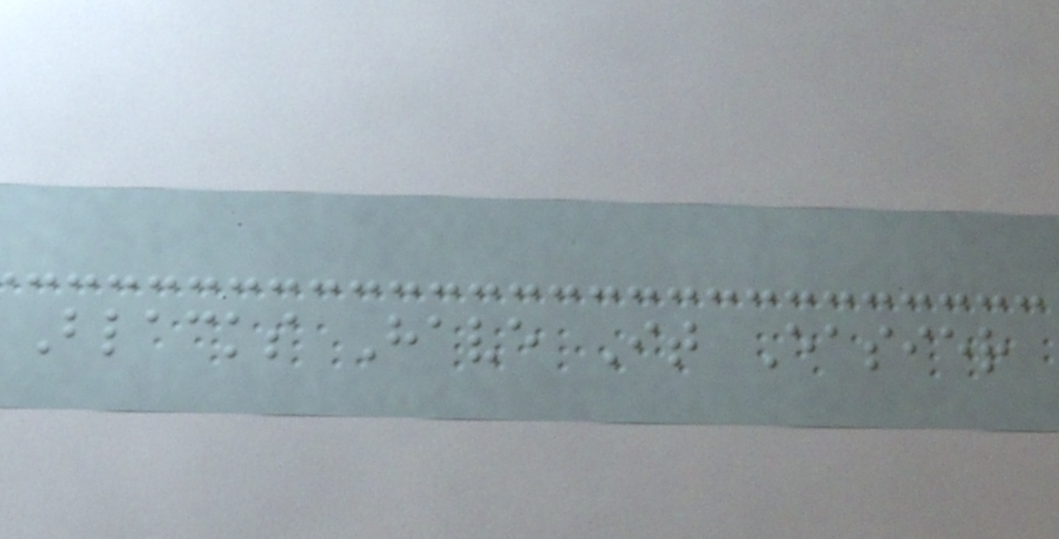Blacks Have It Easier
